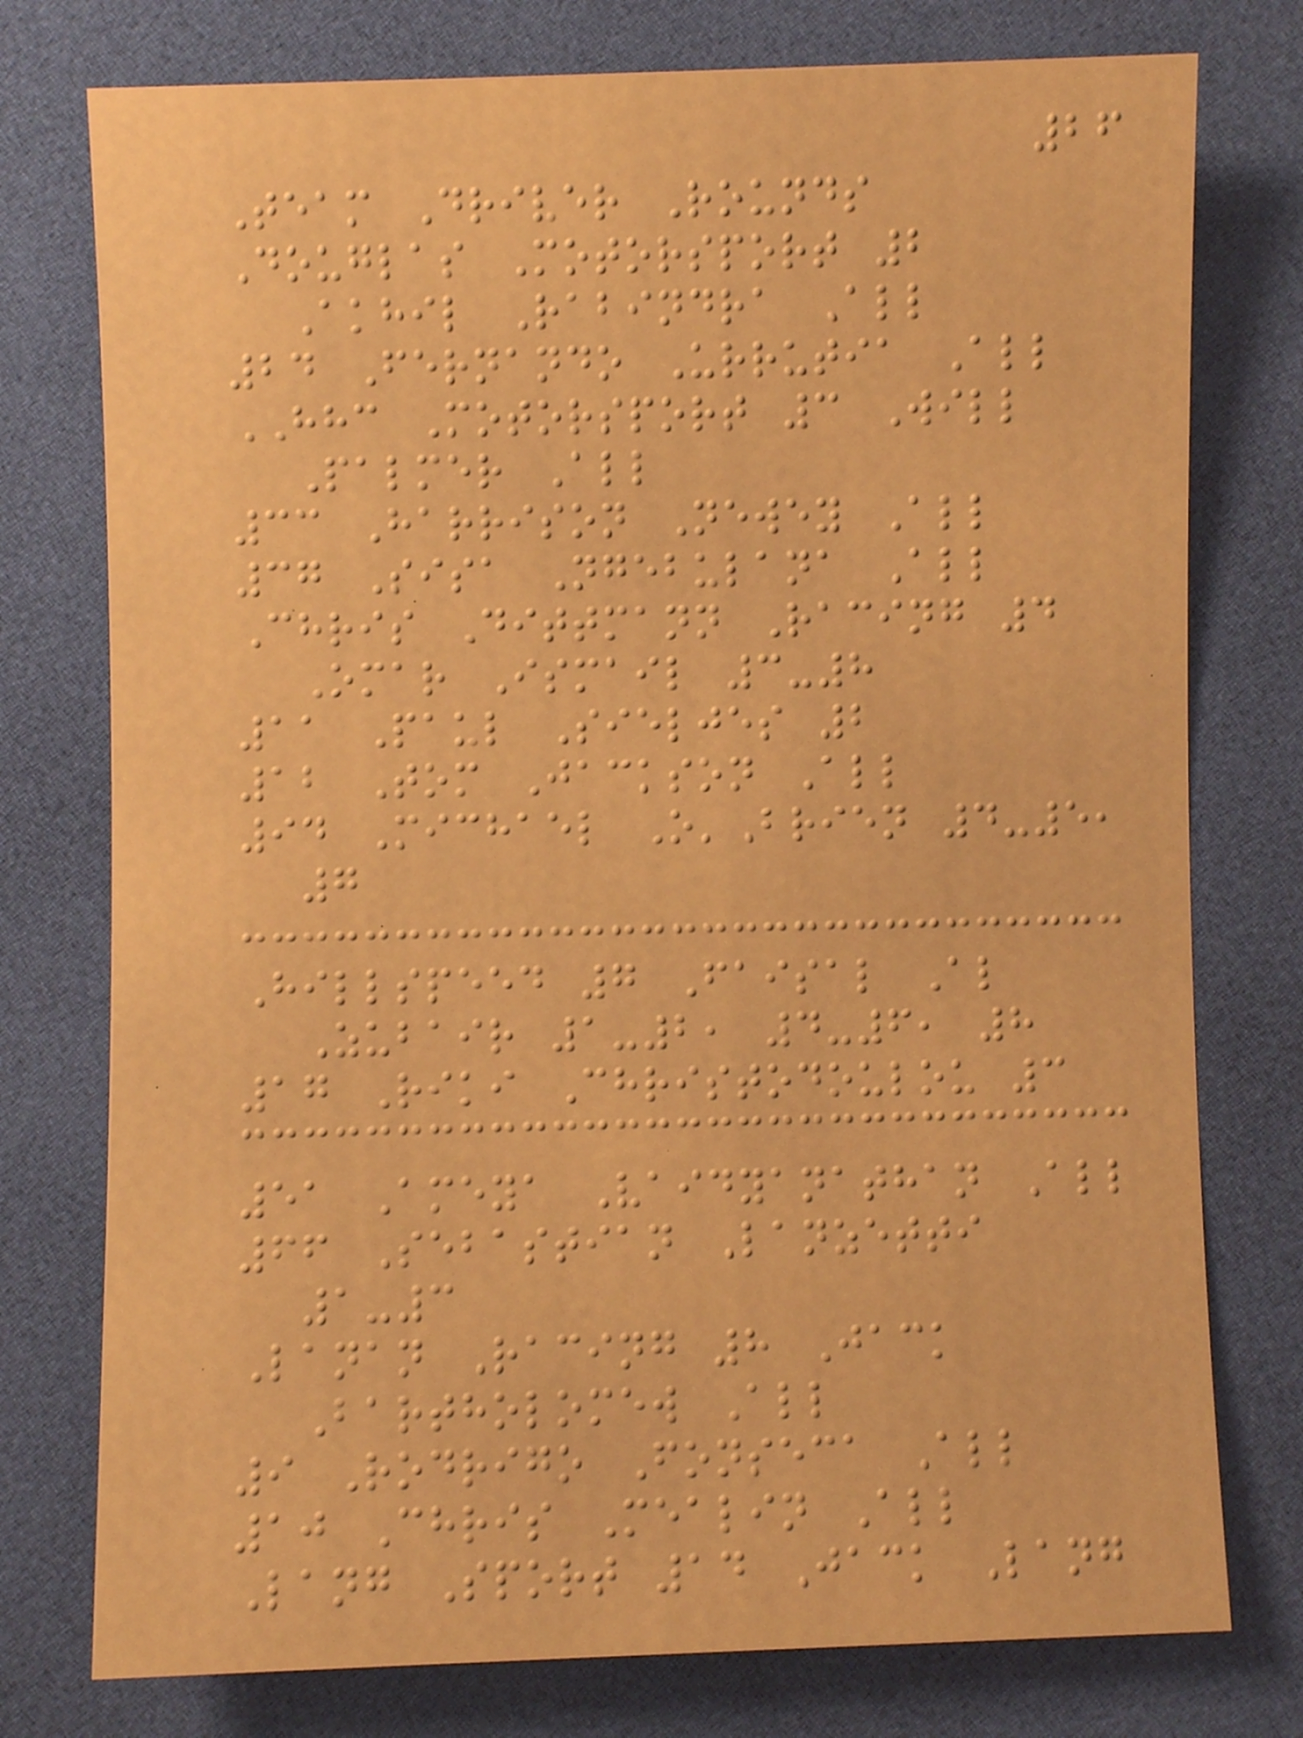26
Team Driver Rounds
Douglas Motorsport 2
Akhil Rabindra All
24 Fernando Urrutia All
HHC Motorsport 3 Will
Palmer All
33 Harrison Newey All
37 Sisa Ngebulana All
Chris Dittmann Racing 4
Omar Ismail 3-8
11 Paul Sieljes 2
12 Tom Jackson All
94 Michael O'Brien 4-5,
7
Hillspeed 7 Faisal Al
Zubair 1-2, 4-6, 8
17 Riki Christodoulou 3
51 Ameya Vaidyanathan All
66 Sebastian Lanzetti
1-3
Lanan Racing 8 Jack
Bartholomew All
9 Rodrigo Fonseca All
10 Chris Mealin All
Lang Sport 14 Jack Lang
